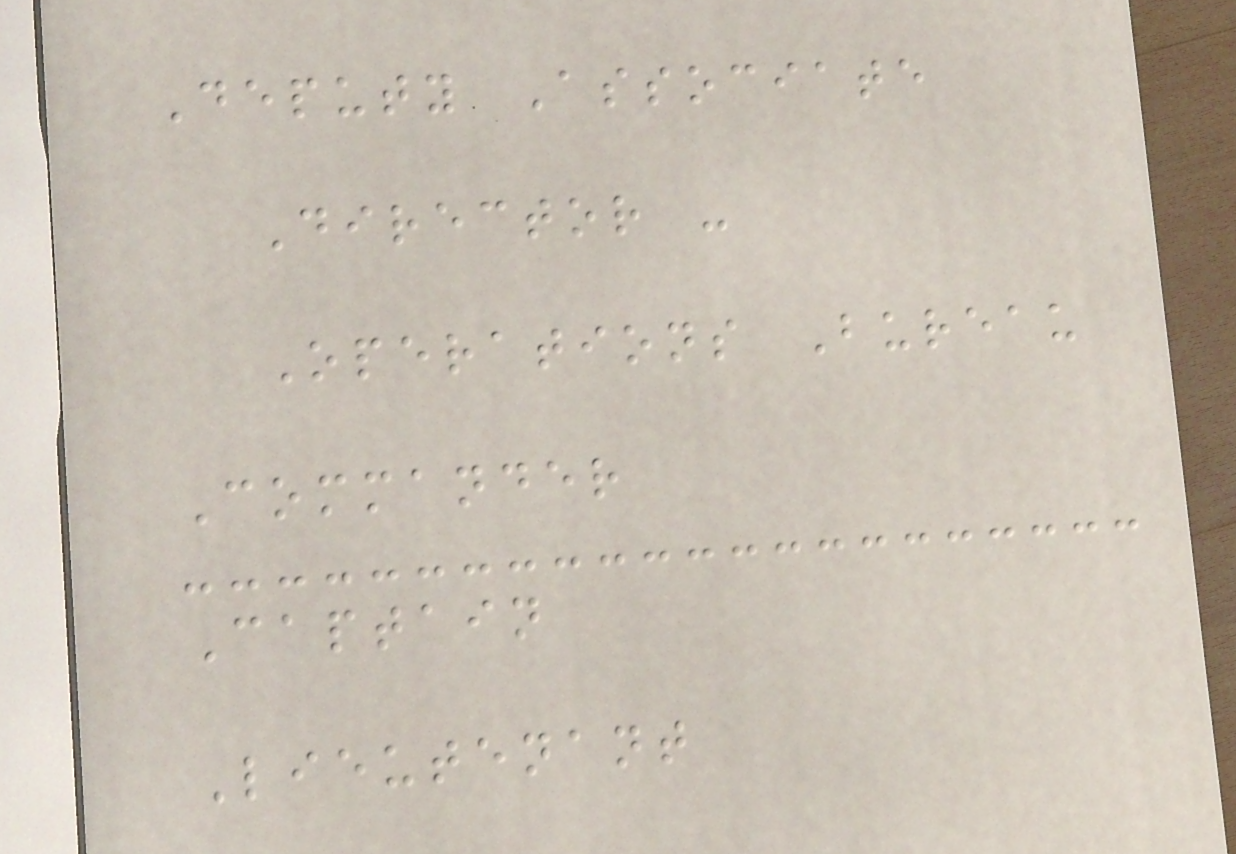Deputy Associate
Director -
Operations Bureau
Commander
Captain
Lieutenant
